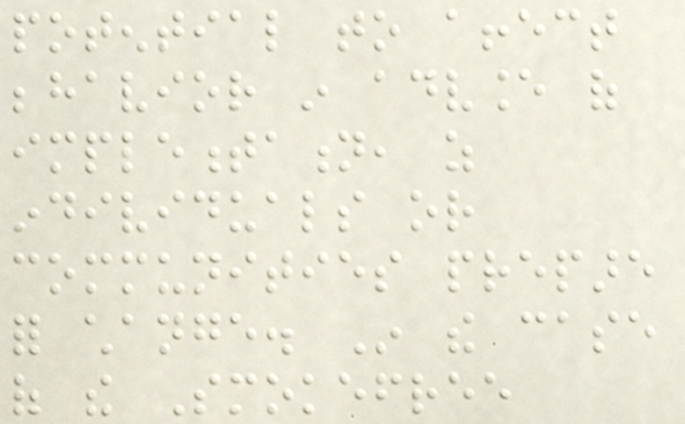potential to affect
behavior in advance of
implementation, as
individuals or
communities prepare
for change. In the case
of the Smokefree
